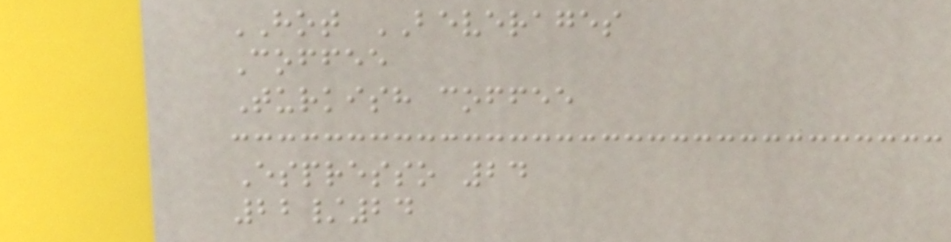HOT BEVERAGES
Coffee
Turkish coffee
Espresso 24
22/24
